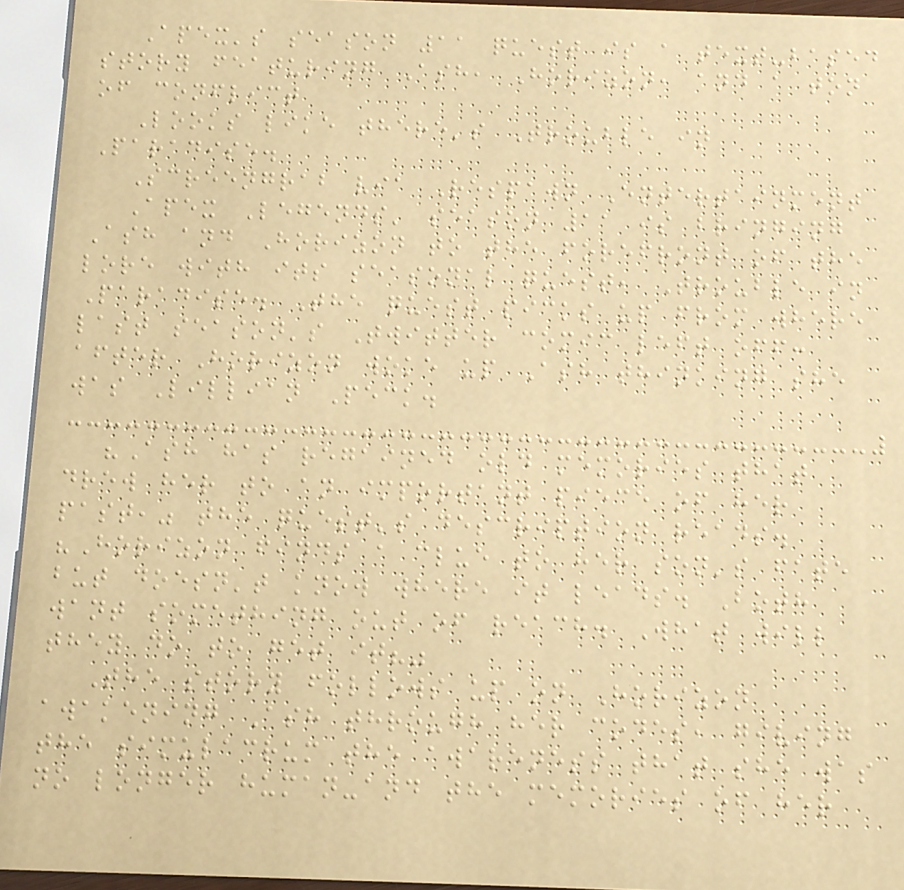Apex's season 11 quest is a text-based
story featuring Ash, Horizon, and a ton
of conflict
Looks like there's Trouble in
Paradise.
Screengrab via Respawn Entertainment
Apex Legends' season 11 is bringing
Ash and Horizon to the forefront of the
lore with its seasonal quest, Trouble in
Paradise. The quest picks up from where
last season's Twitter comic left off:
after Horizon woke up Ash thinking she
was Lillian Peck.
"Ash has regained old memories that
drew her to an important piece of her
past," the quest's description reads.
"Horizon finds a clue to her son's fate
but doesn't know where it leads. Both
want something out of reach. What will
they do to get it?"
The story follows up on Horizon
awakening Ash through her codes, giving
the simulacrum the awareness that she was
no longer human-and the memories of her
